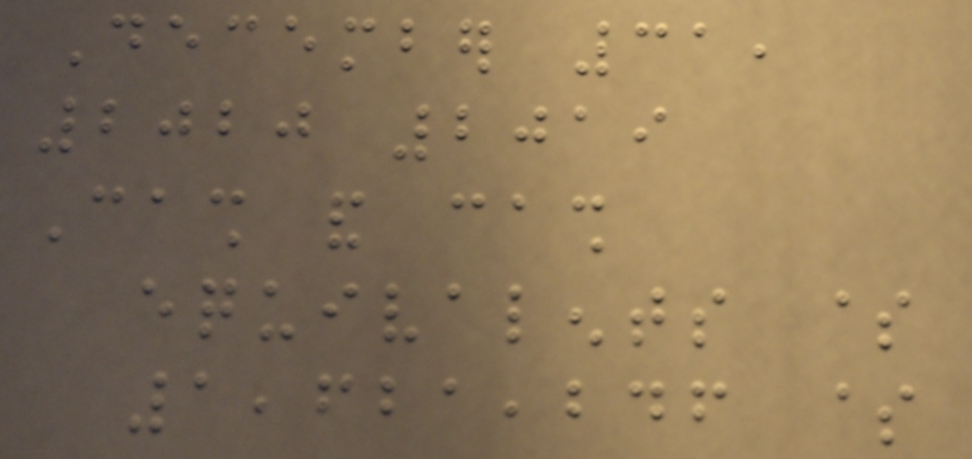December 31,
2020 2019
Cash and cash
equivalents $
1,621,246 $
